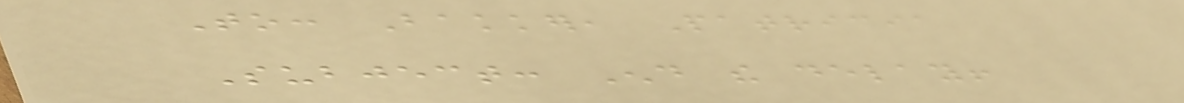To: Bakker, Patricia
Subject: End the delay!
